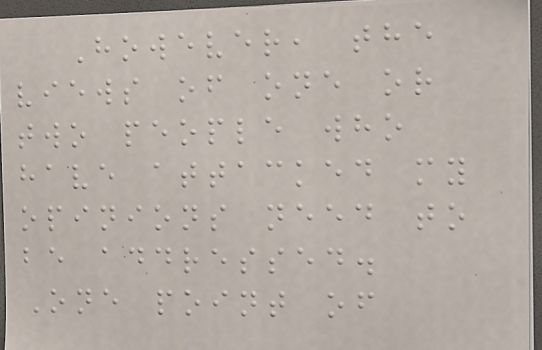However, the
views of one or
two people who
have attacked my
opinions need to
be addressed.
One point of
